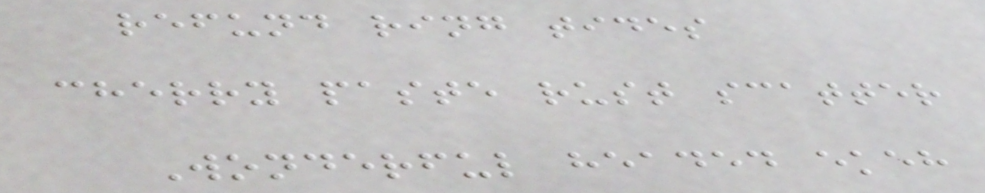refund ring tides
cherry paste rust scatter
Wonderful headed ekeh
